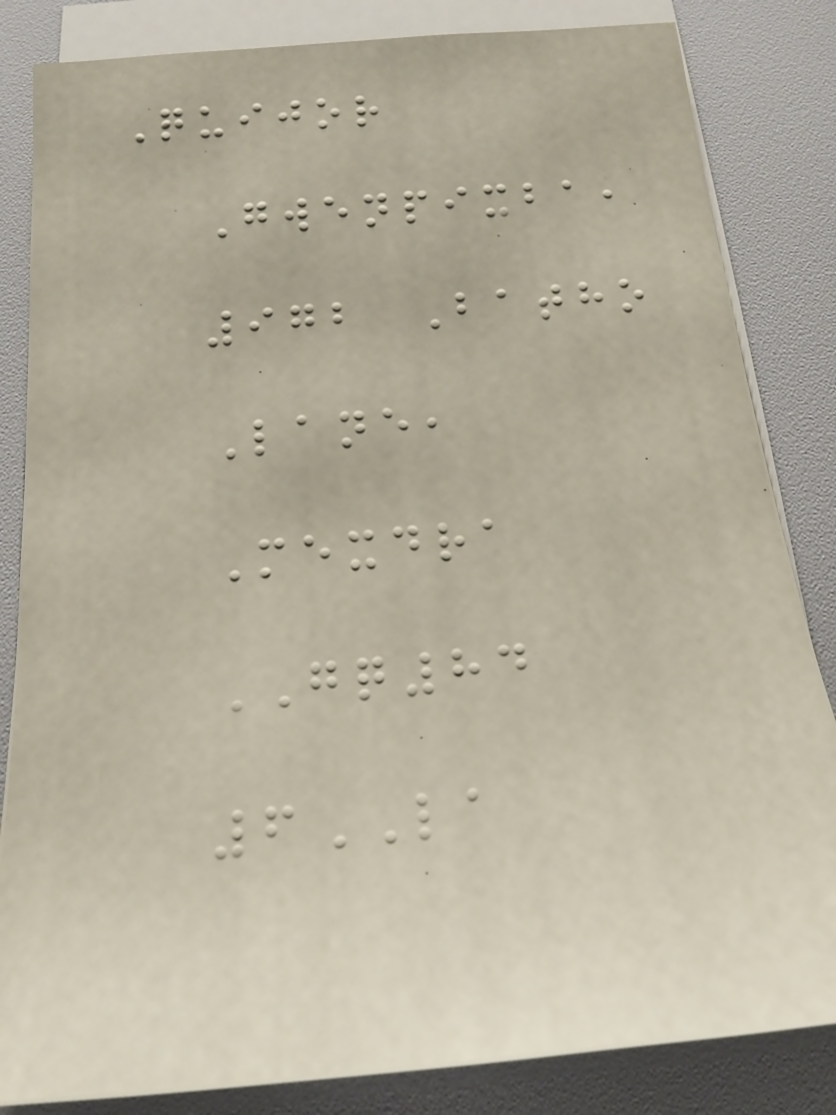Quijor
Gwenpixba,
972 Batho
Lane,
Mexdra
GQ84
6LA
